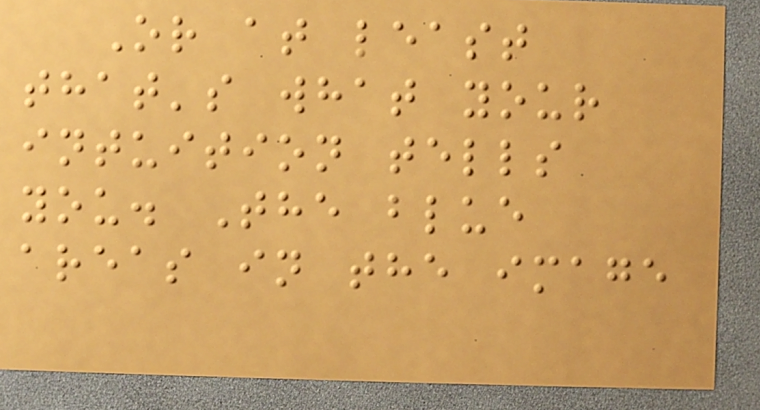Or at least
that's what your
intuition tells
you. The blue
areas in the image
